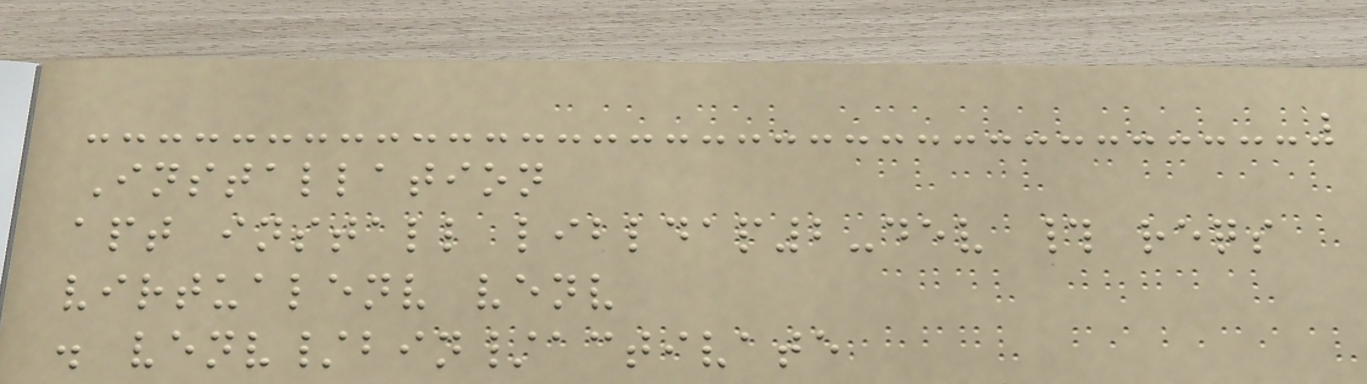Installation
apt install libldap2-dev # reqs
virtualenv venv
. venv/bin/activate
